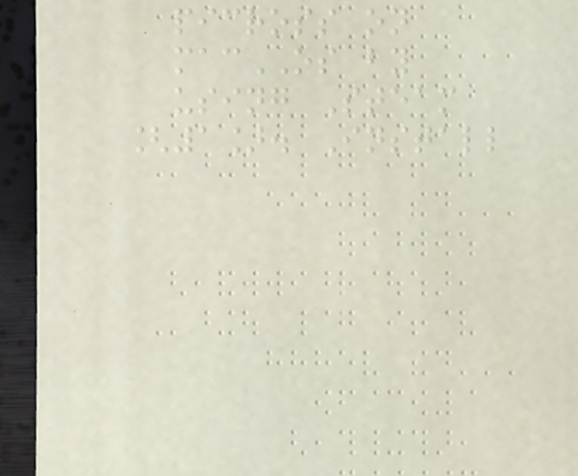picross on
macOS by
using Steam
[1]. Install
